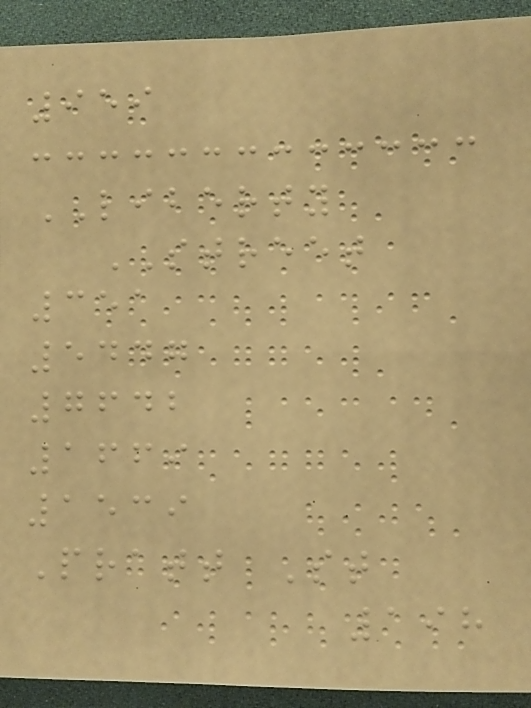959
LIBERTY
STREET
351
5447
7642
1669
1539
Pratt St
198
